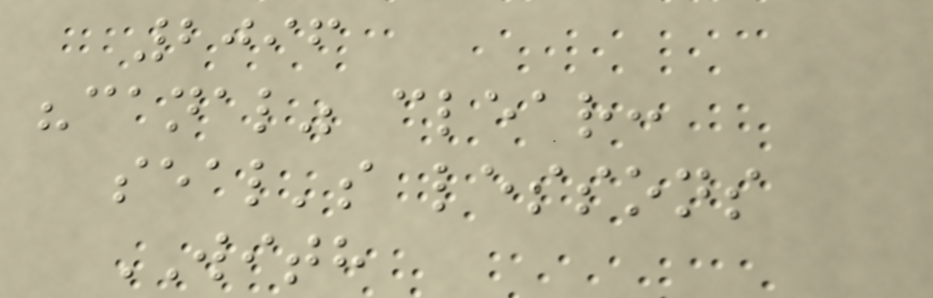2096
"canal" clear:
seal's lessons
WITH
